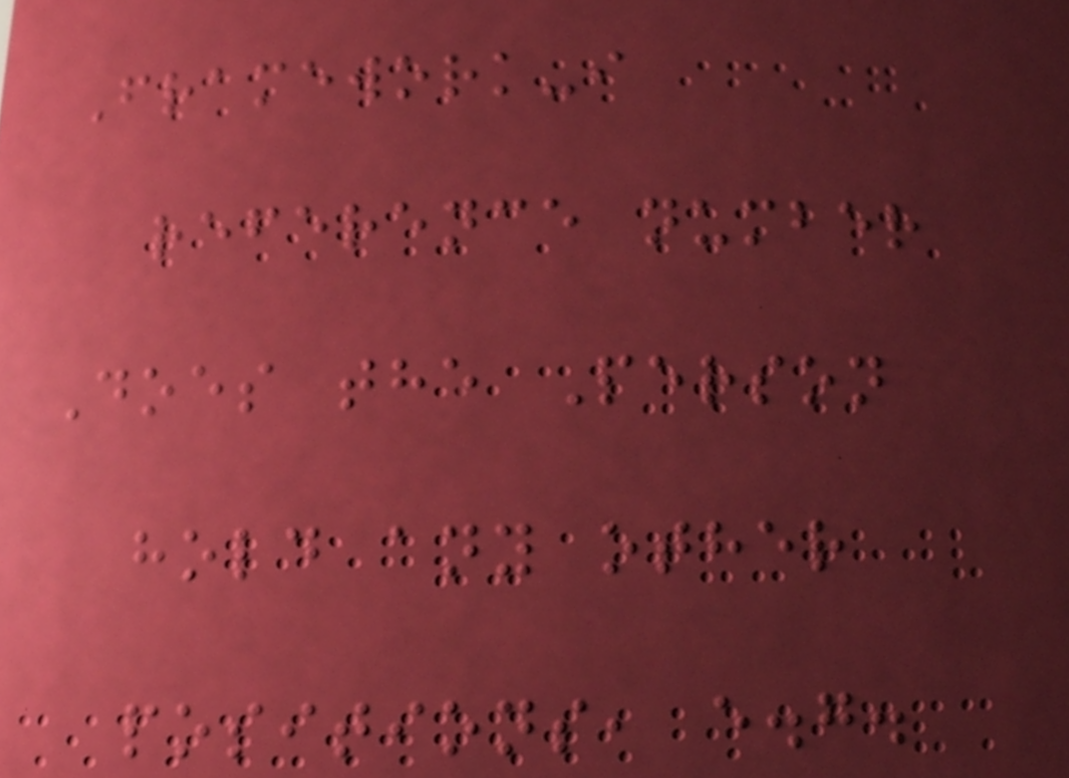Framework-i
reference number
Does the Person
hold any other
positions, e.g.
